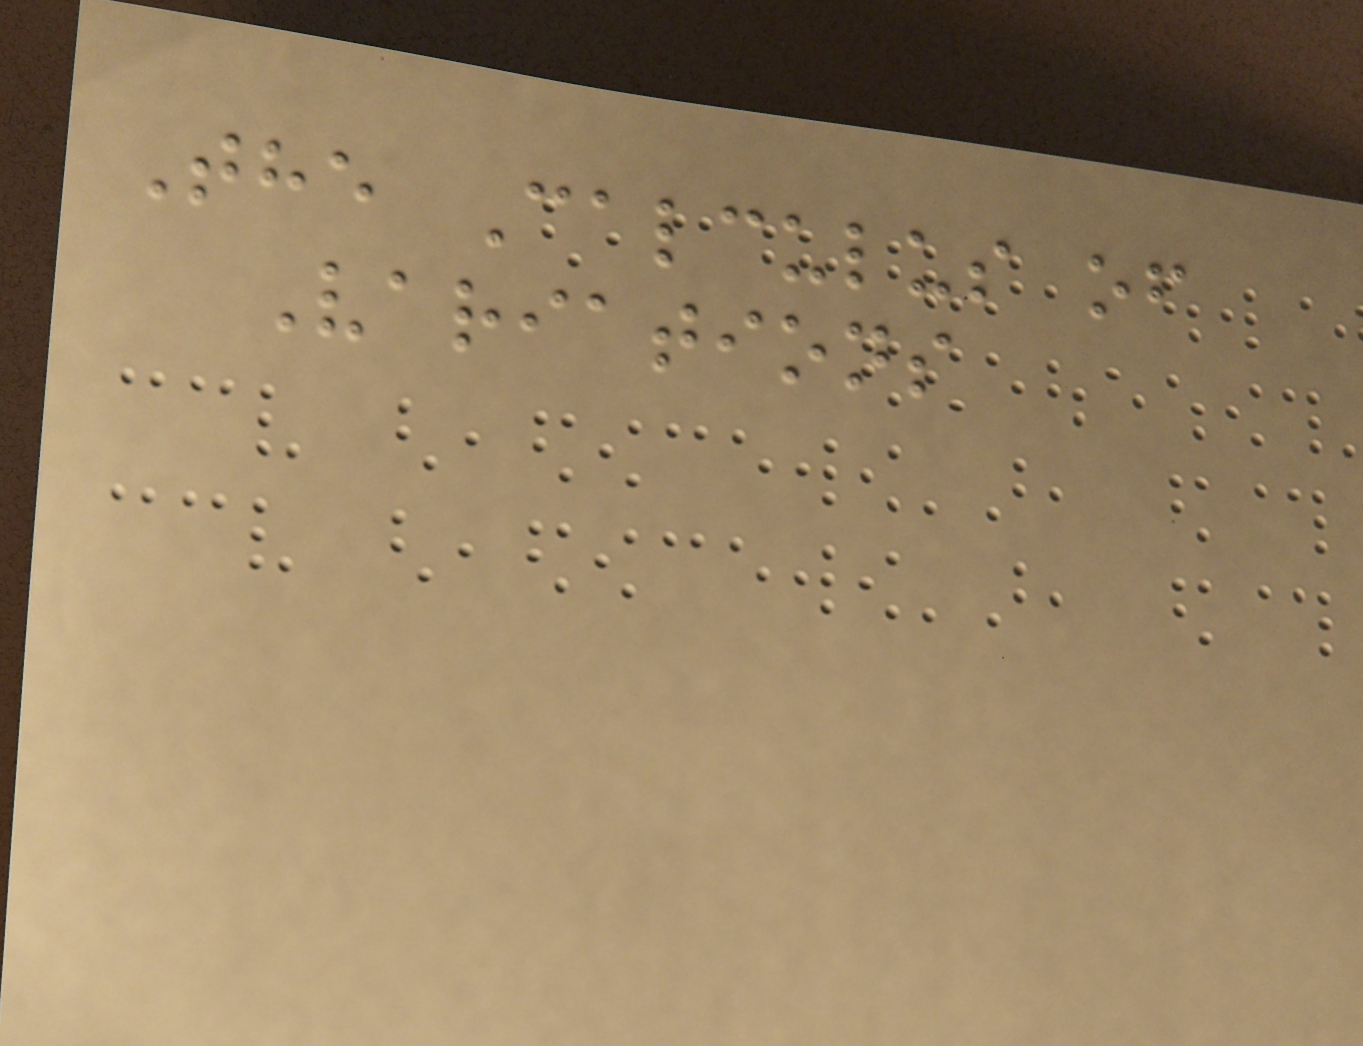The Calculus of
Variations
